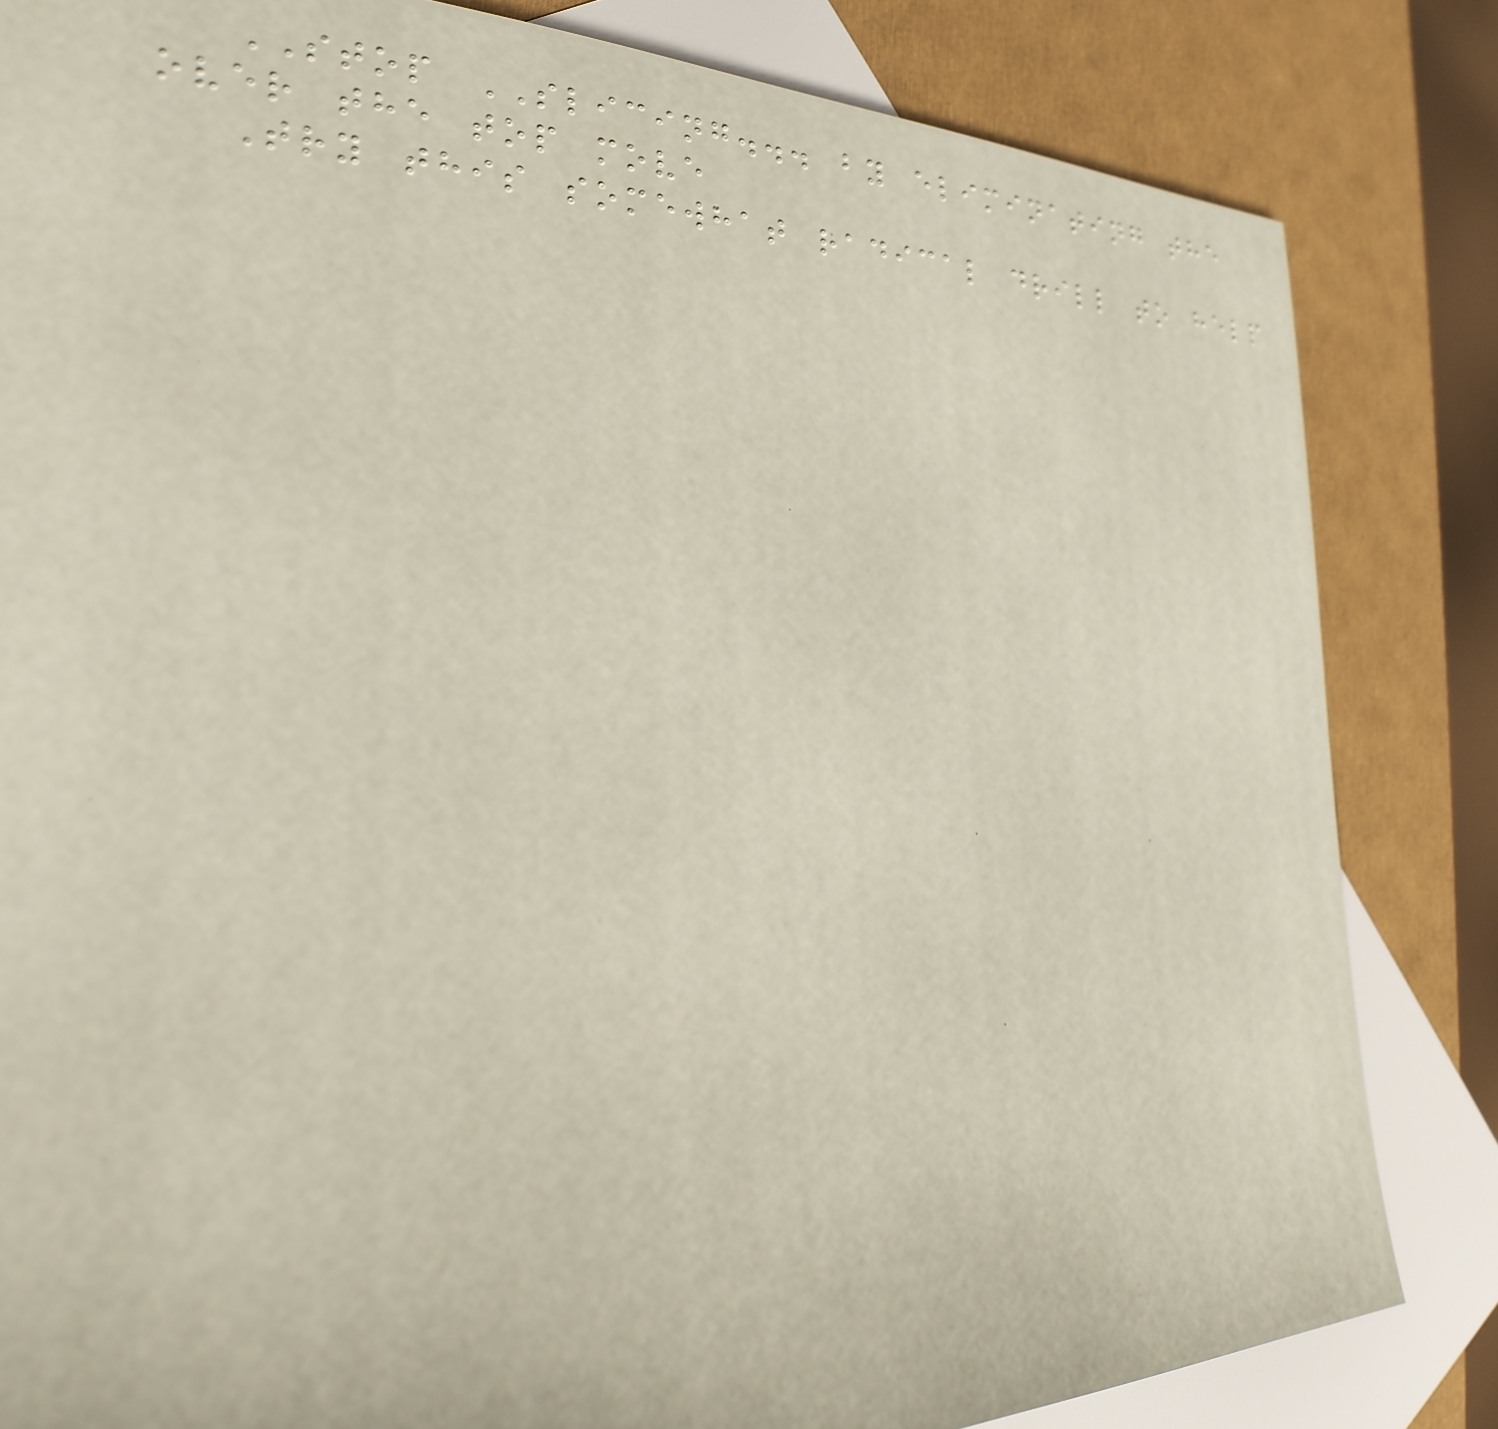STOP SLICING... by eliminating the
over the top move
Try this somewhat radical drill to help
